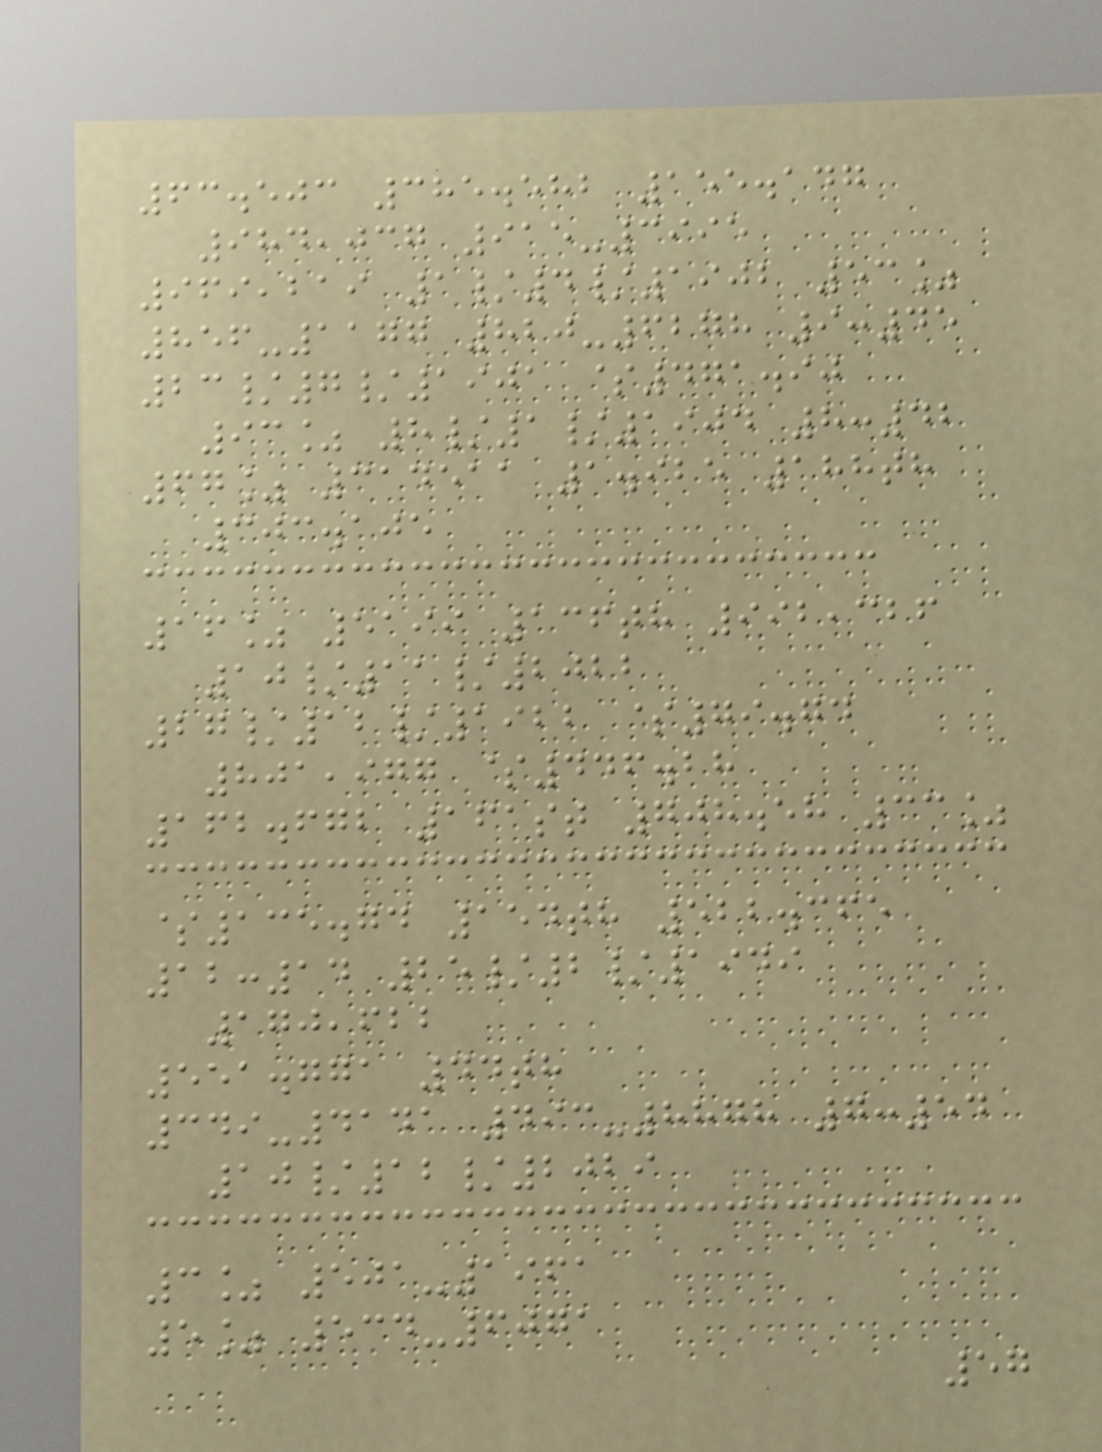63.503 385.582 155.147
984,037 915-3995
969,219 1/4/1902 53%
856-1177 820-6278 9:45
23/7/1901 $471.90
93% 8/1/1904 8:42
67% 314511 1.925 188th
303.105
16% 5199 136th 992,326
10/11/2022
27/12/1922 $79.74
801,977 $446.28
162.672 161st 708.58 33%
$135.74 154th 522.365
12:14 25/2/1949
170,622
551.771 44th
349-4141 493-8878 7:54
10/12/2029
3% 501-1961
5% 534-6071
57
